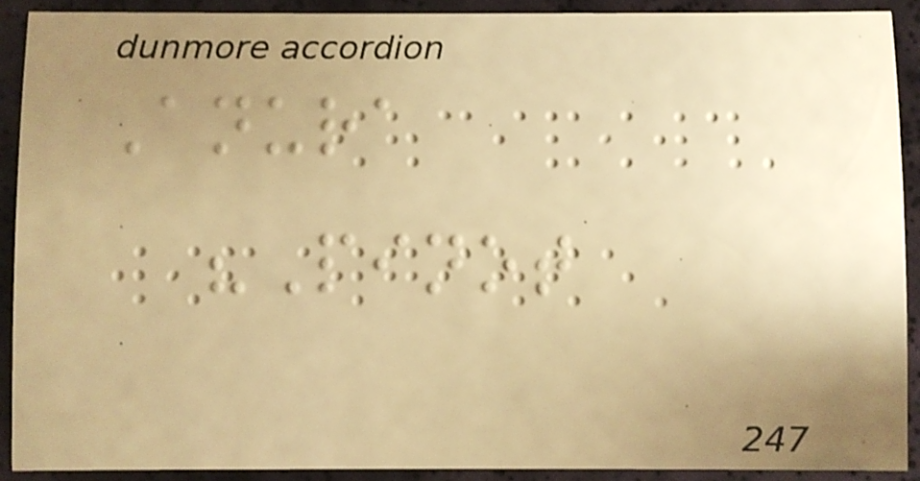Anura
"Pinot
